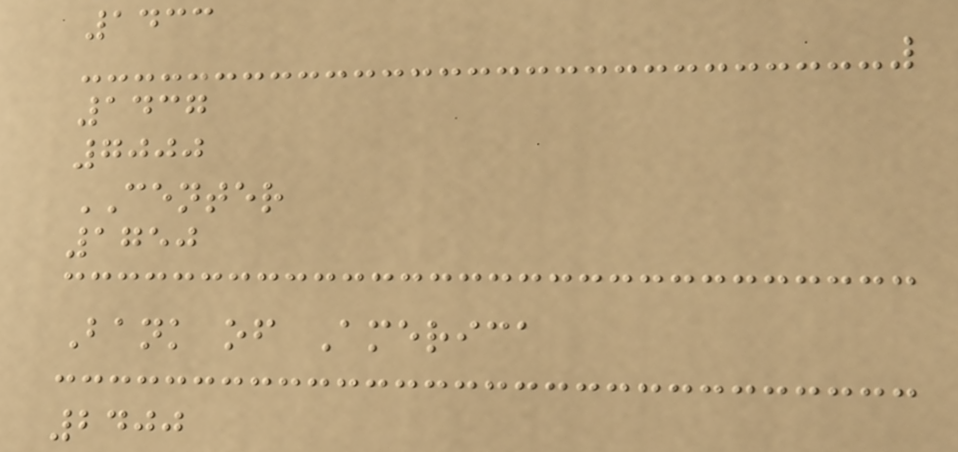1433
1437
7000
CENTER
1750
Bank of America
2400
